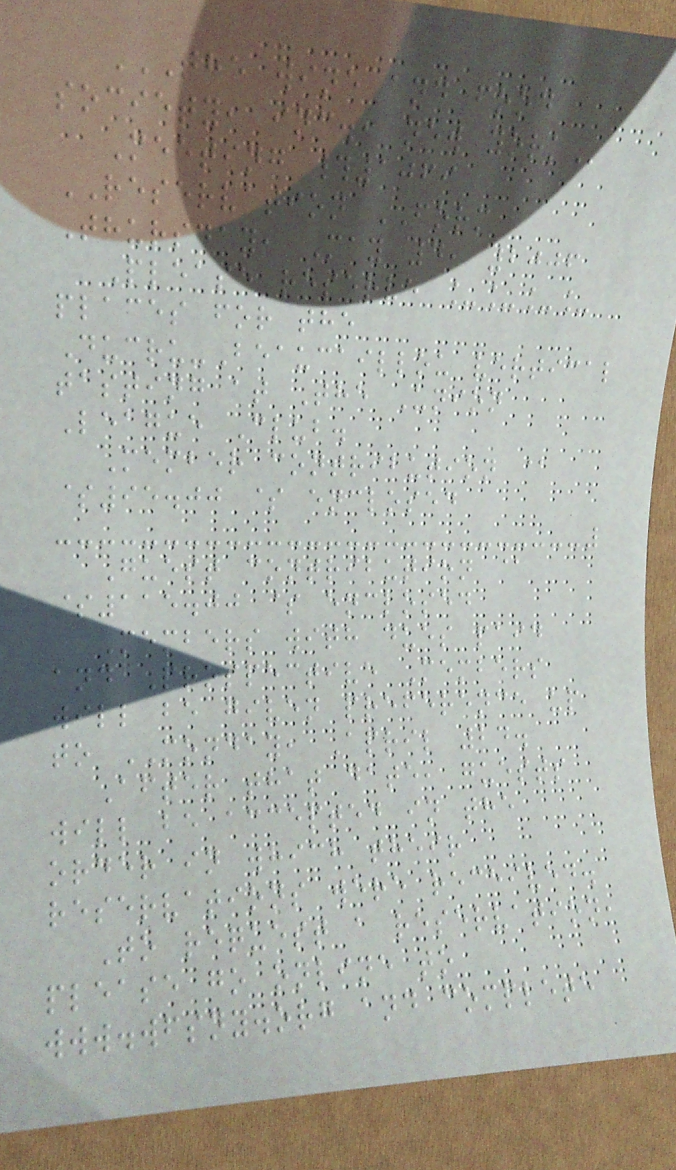THE WINE AND FOOD
SOCIETY, INC., NEW YORK
Meeting #1069
RESERVATION FORM
Thursday, May 4, 2006
Please reserve ____
places for the
Ducru-Beaucaillou vertical
tasting at The Union
League Club.
Member contribution @
$95.00 $ enclosed
Guest contribution @
$115.00 $ enclosed
Members with dues paid
and Prospective Members
will be given preference up
to MONDAY, April 24.
After that date, guests
will be accepted in the
order in which their
reservations were received.
To request a reservation,
please go online to
www.wfsny.org and complete
